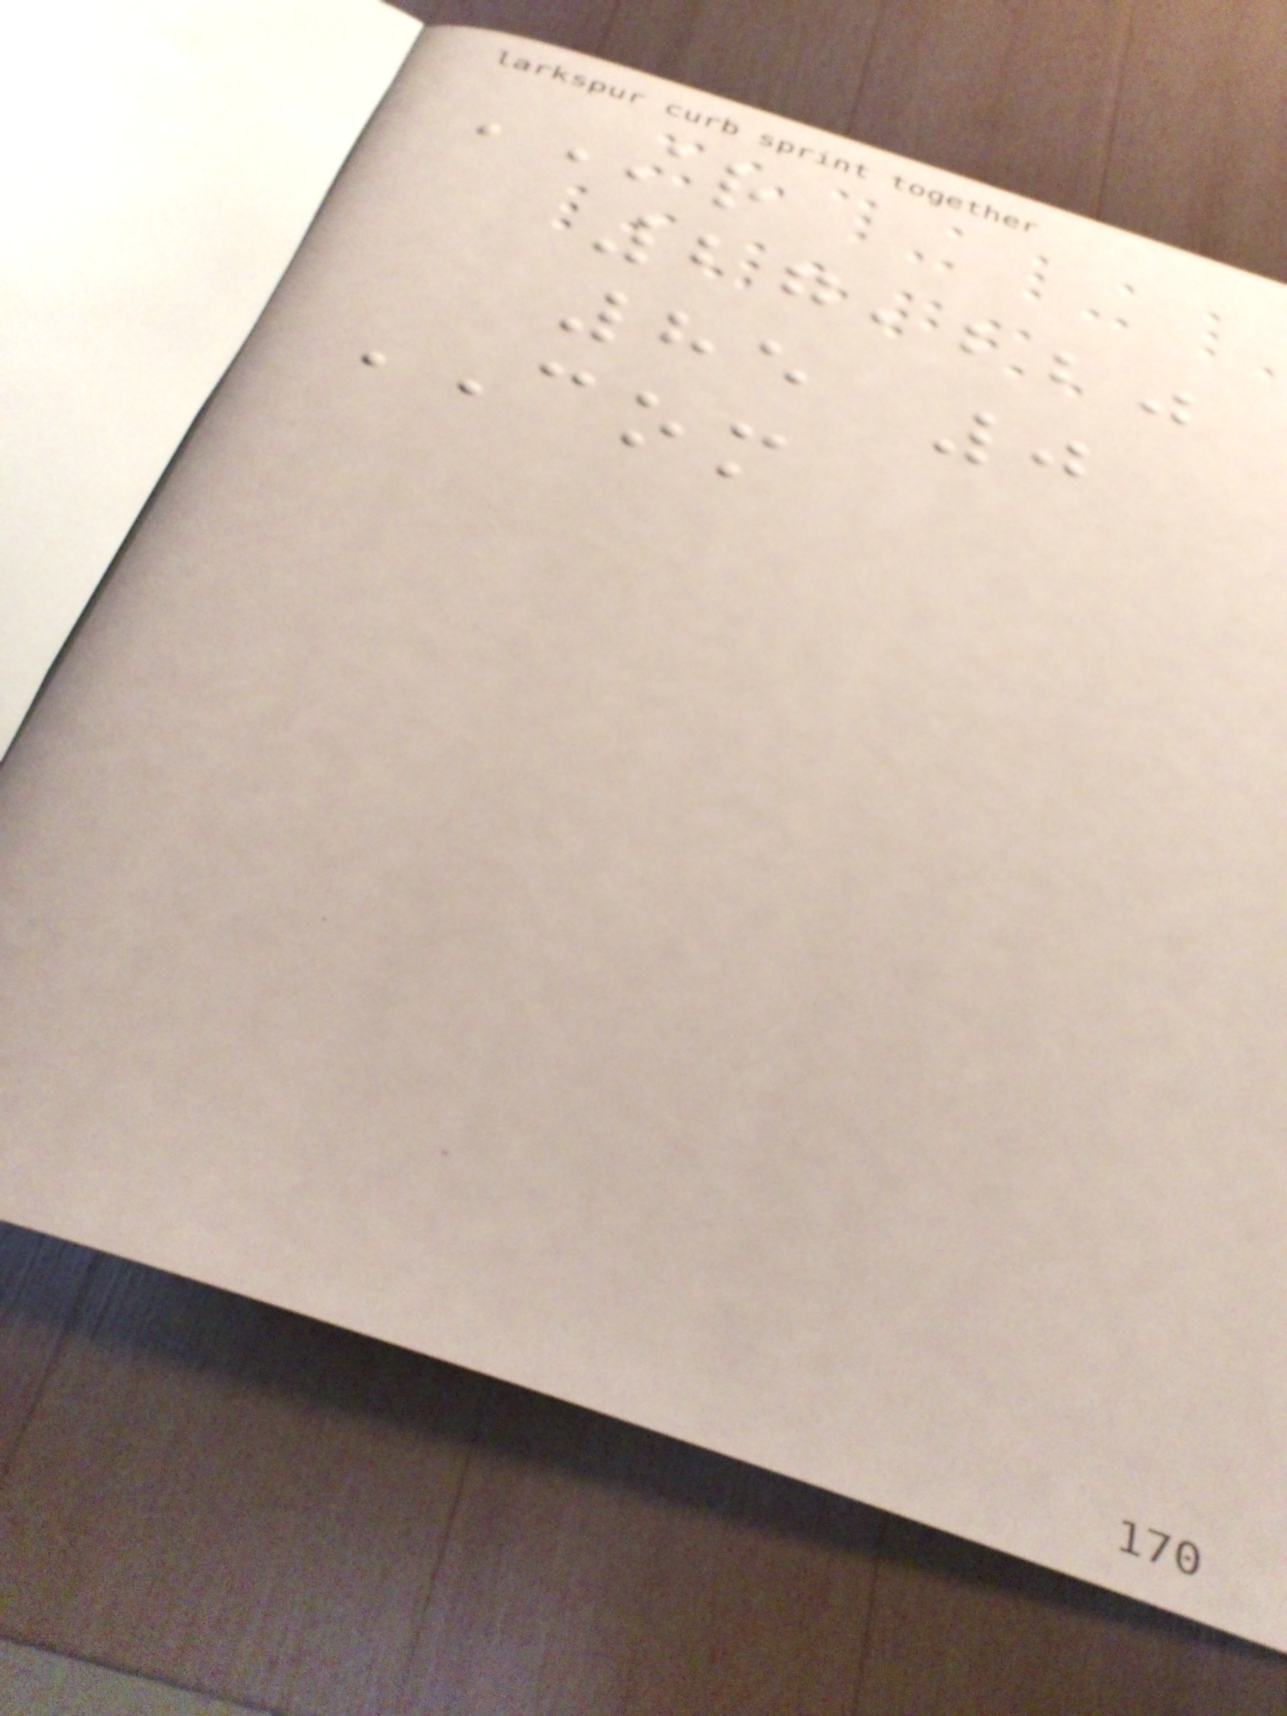STR
27,220
85 0
COM
